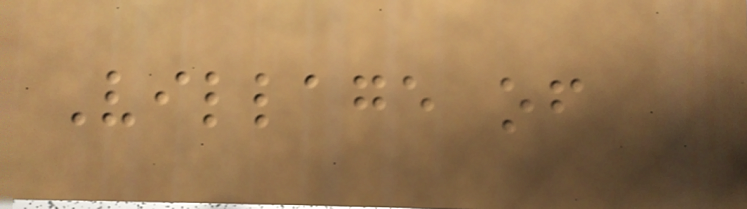Village of
